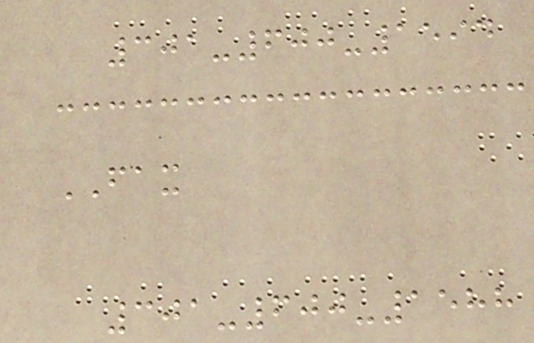301-600-1594
FAX
301-600-1588
